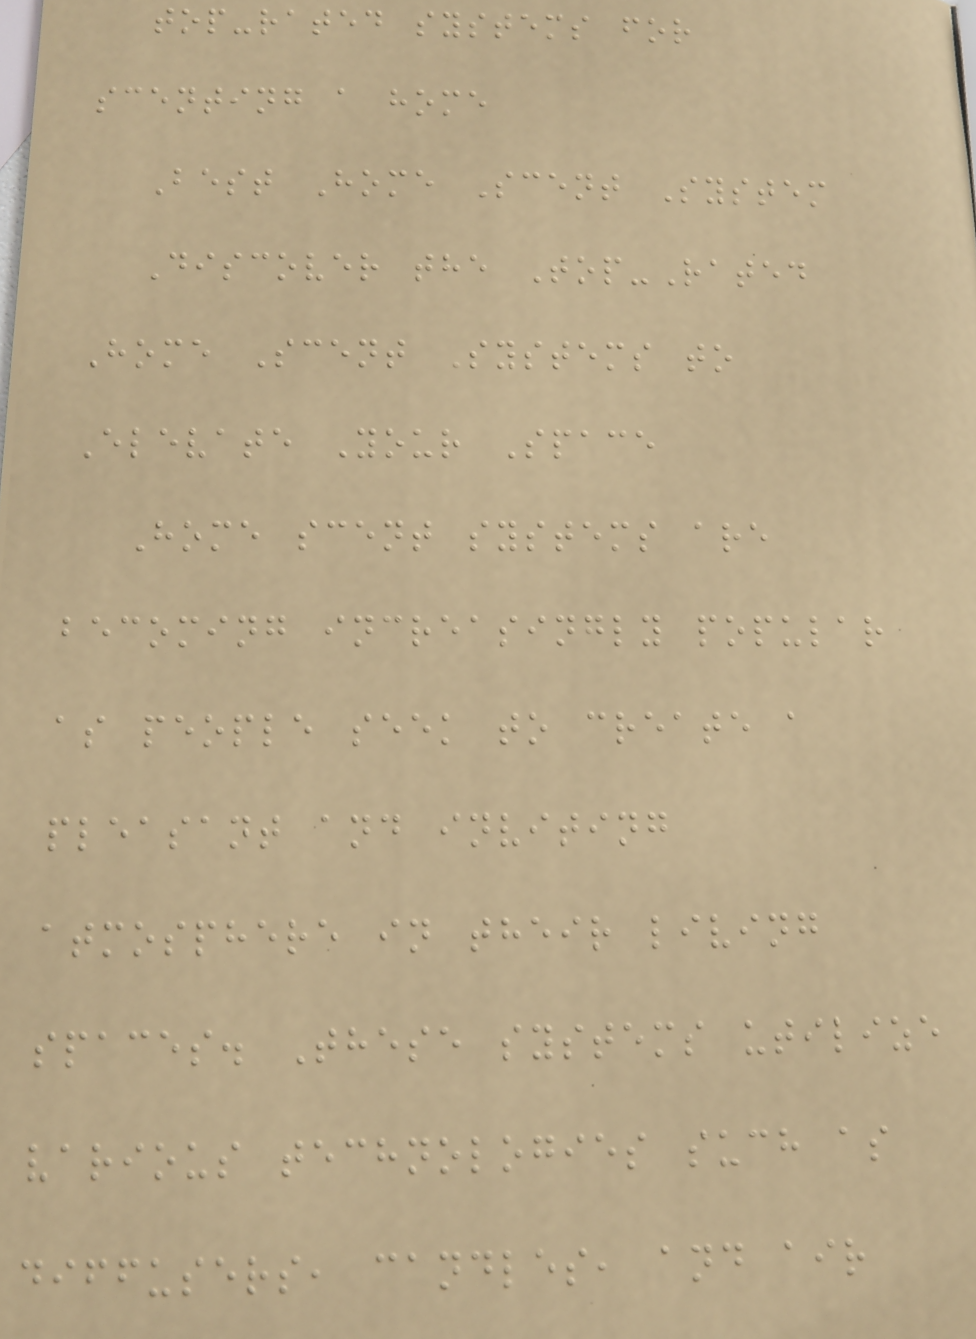top-rated systems for
scenting a home
Best Home Scent System
Discover the Top-Rated
Home Scent Systems to
Elevate Your Space
Home scent systems are
becoming increasingly popular
as people seek to create a
pleasant and inviting
atmosphere in their living
spaces. These systems utilize
various technologies such as
diffusers, candles, and air
